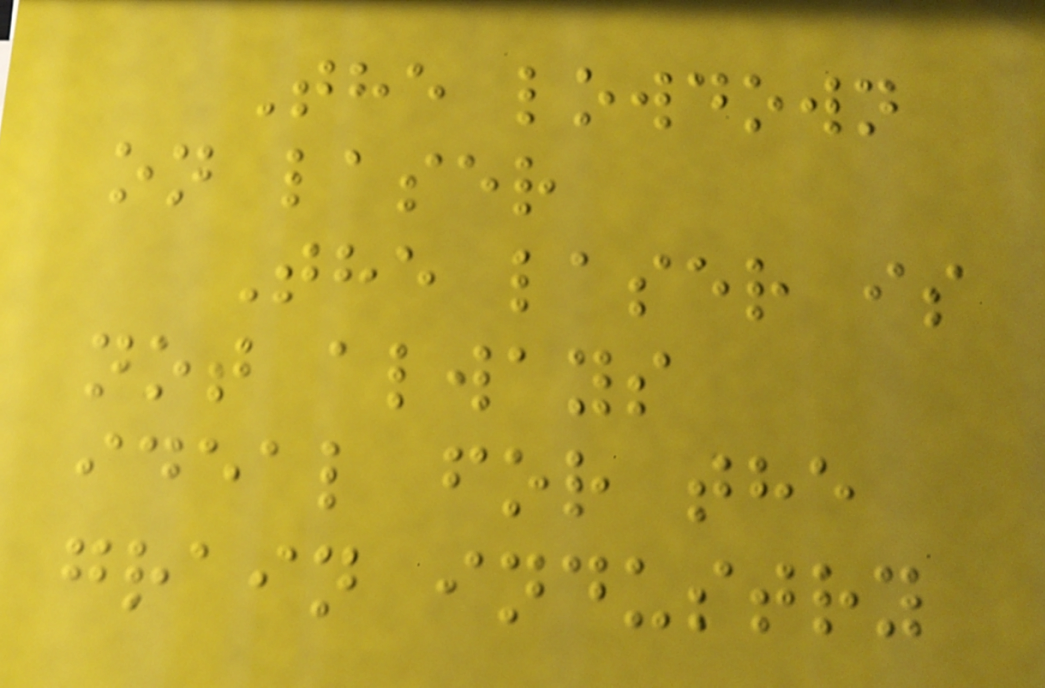The lowdown
on laser
The laser is
not always
ideal for the
grain industry
